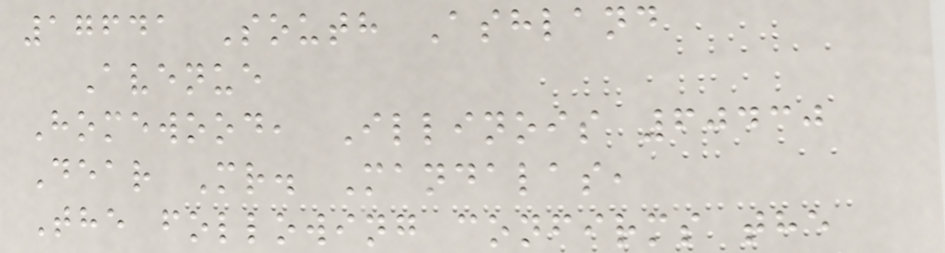17641 South Ashland
Avenue
Homewood, Illinois 60430
Dear Mr. Mandalas,
The following confirms the
